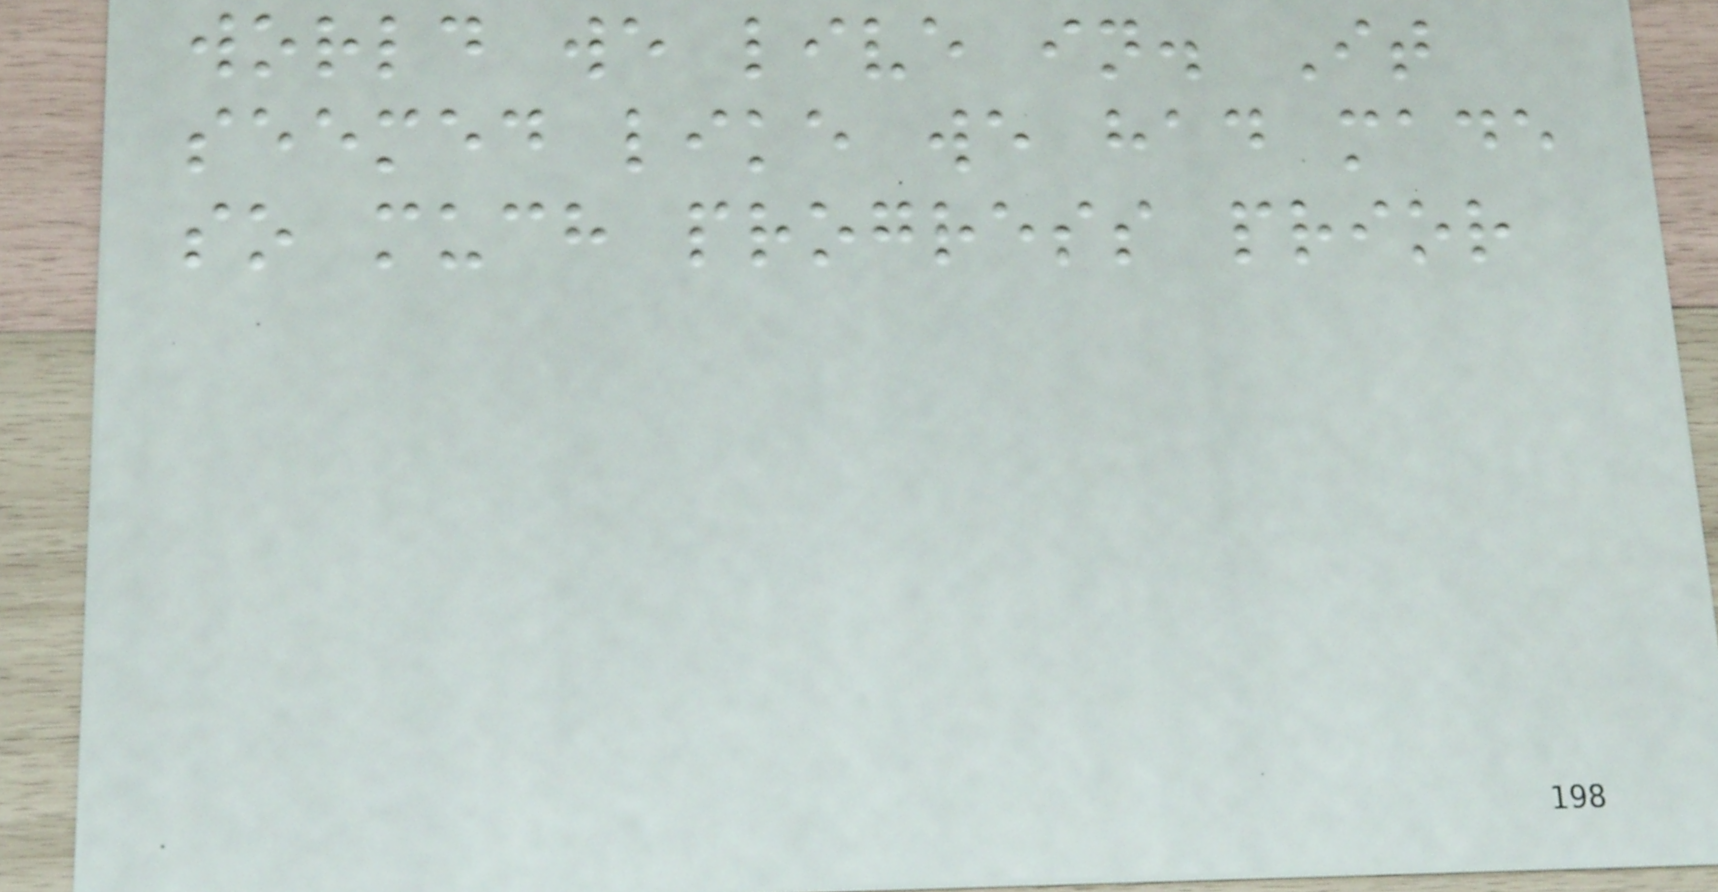world we live in. It
seemed like we had made
so much progress prior
